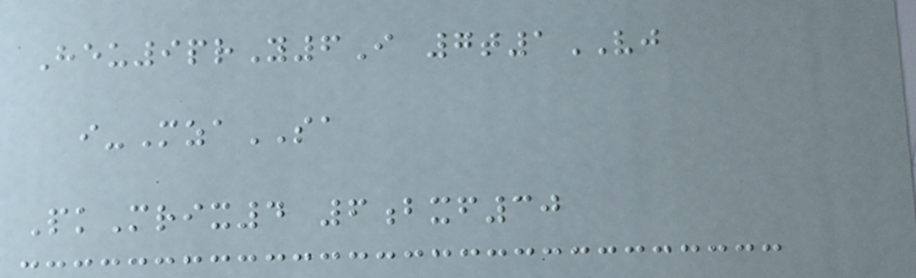Heu9prY6I 7t1VJ
i-MzaSA
PkMrix4 6bxf30
